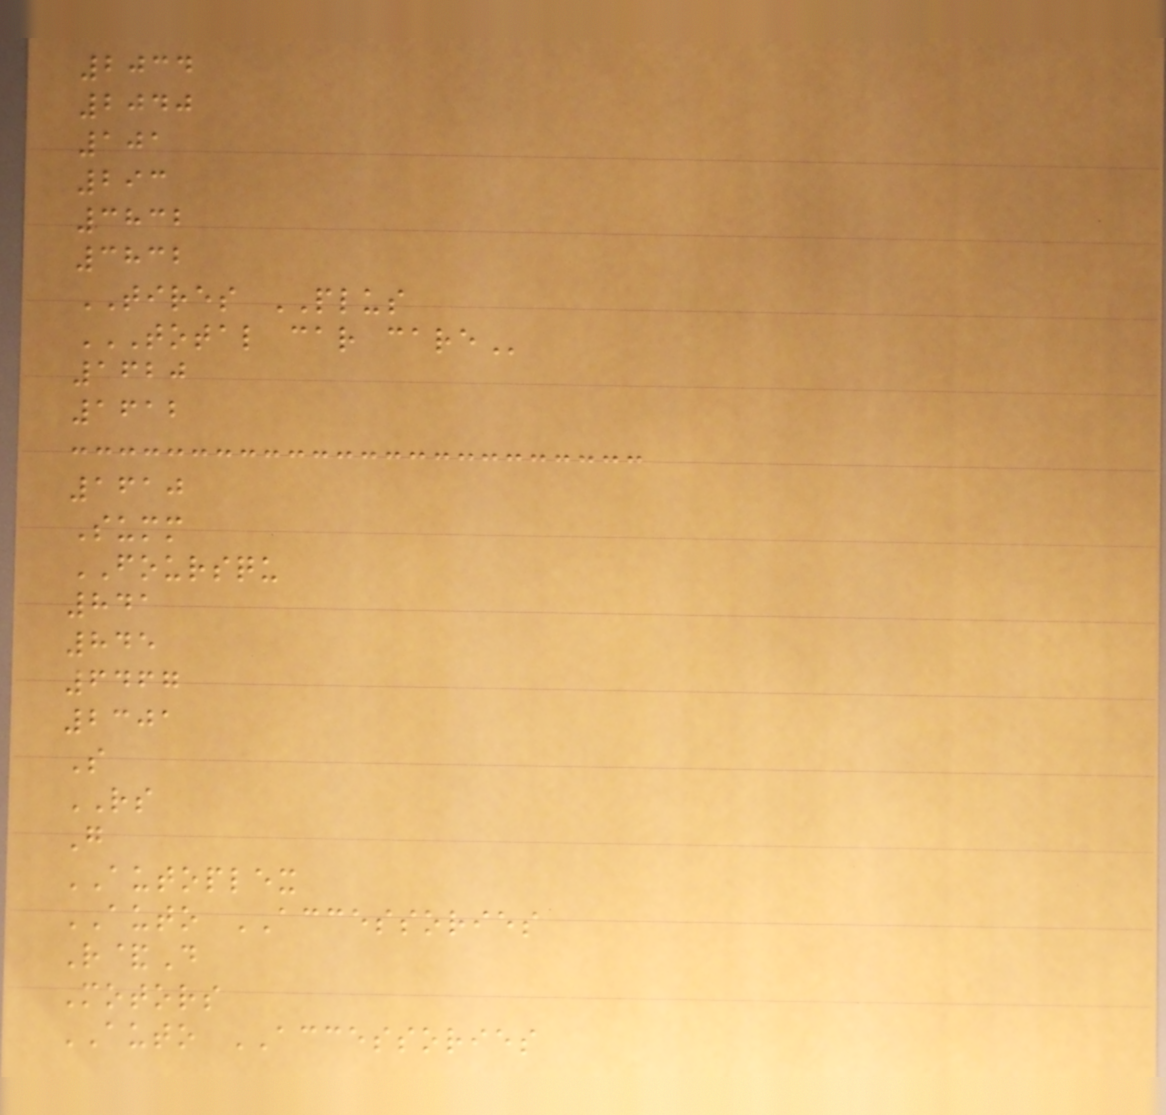2034
2040
101
293
3832
3832
TIRES PLUS
TOTAL CAR CARE
1620
1612
1610
Summ
FOURSQU
841
845
6467
2301
S
RS
G
AUTOPLEX
AUTO ACCESSORIES
R&D
Motors
AUTO ACCESSORIES
